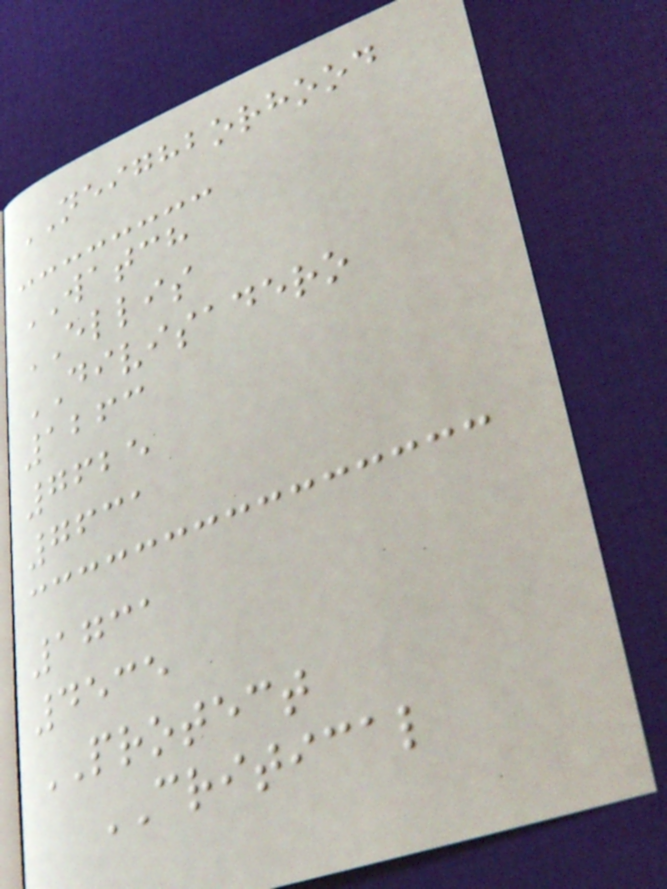NEIGHBORHOOD
WATCH
ELLIS
DIVISADERO
1263
7625
7631
1731
4535
PROTECT
CRITICAL
